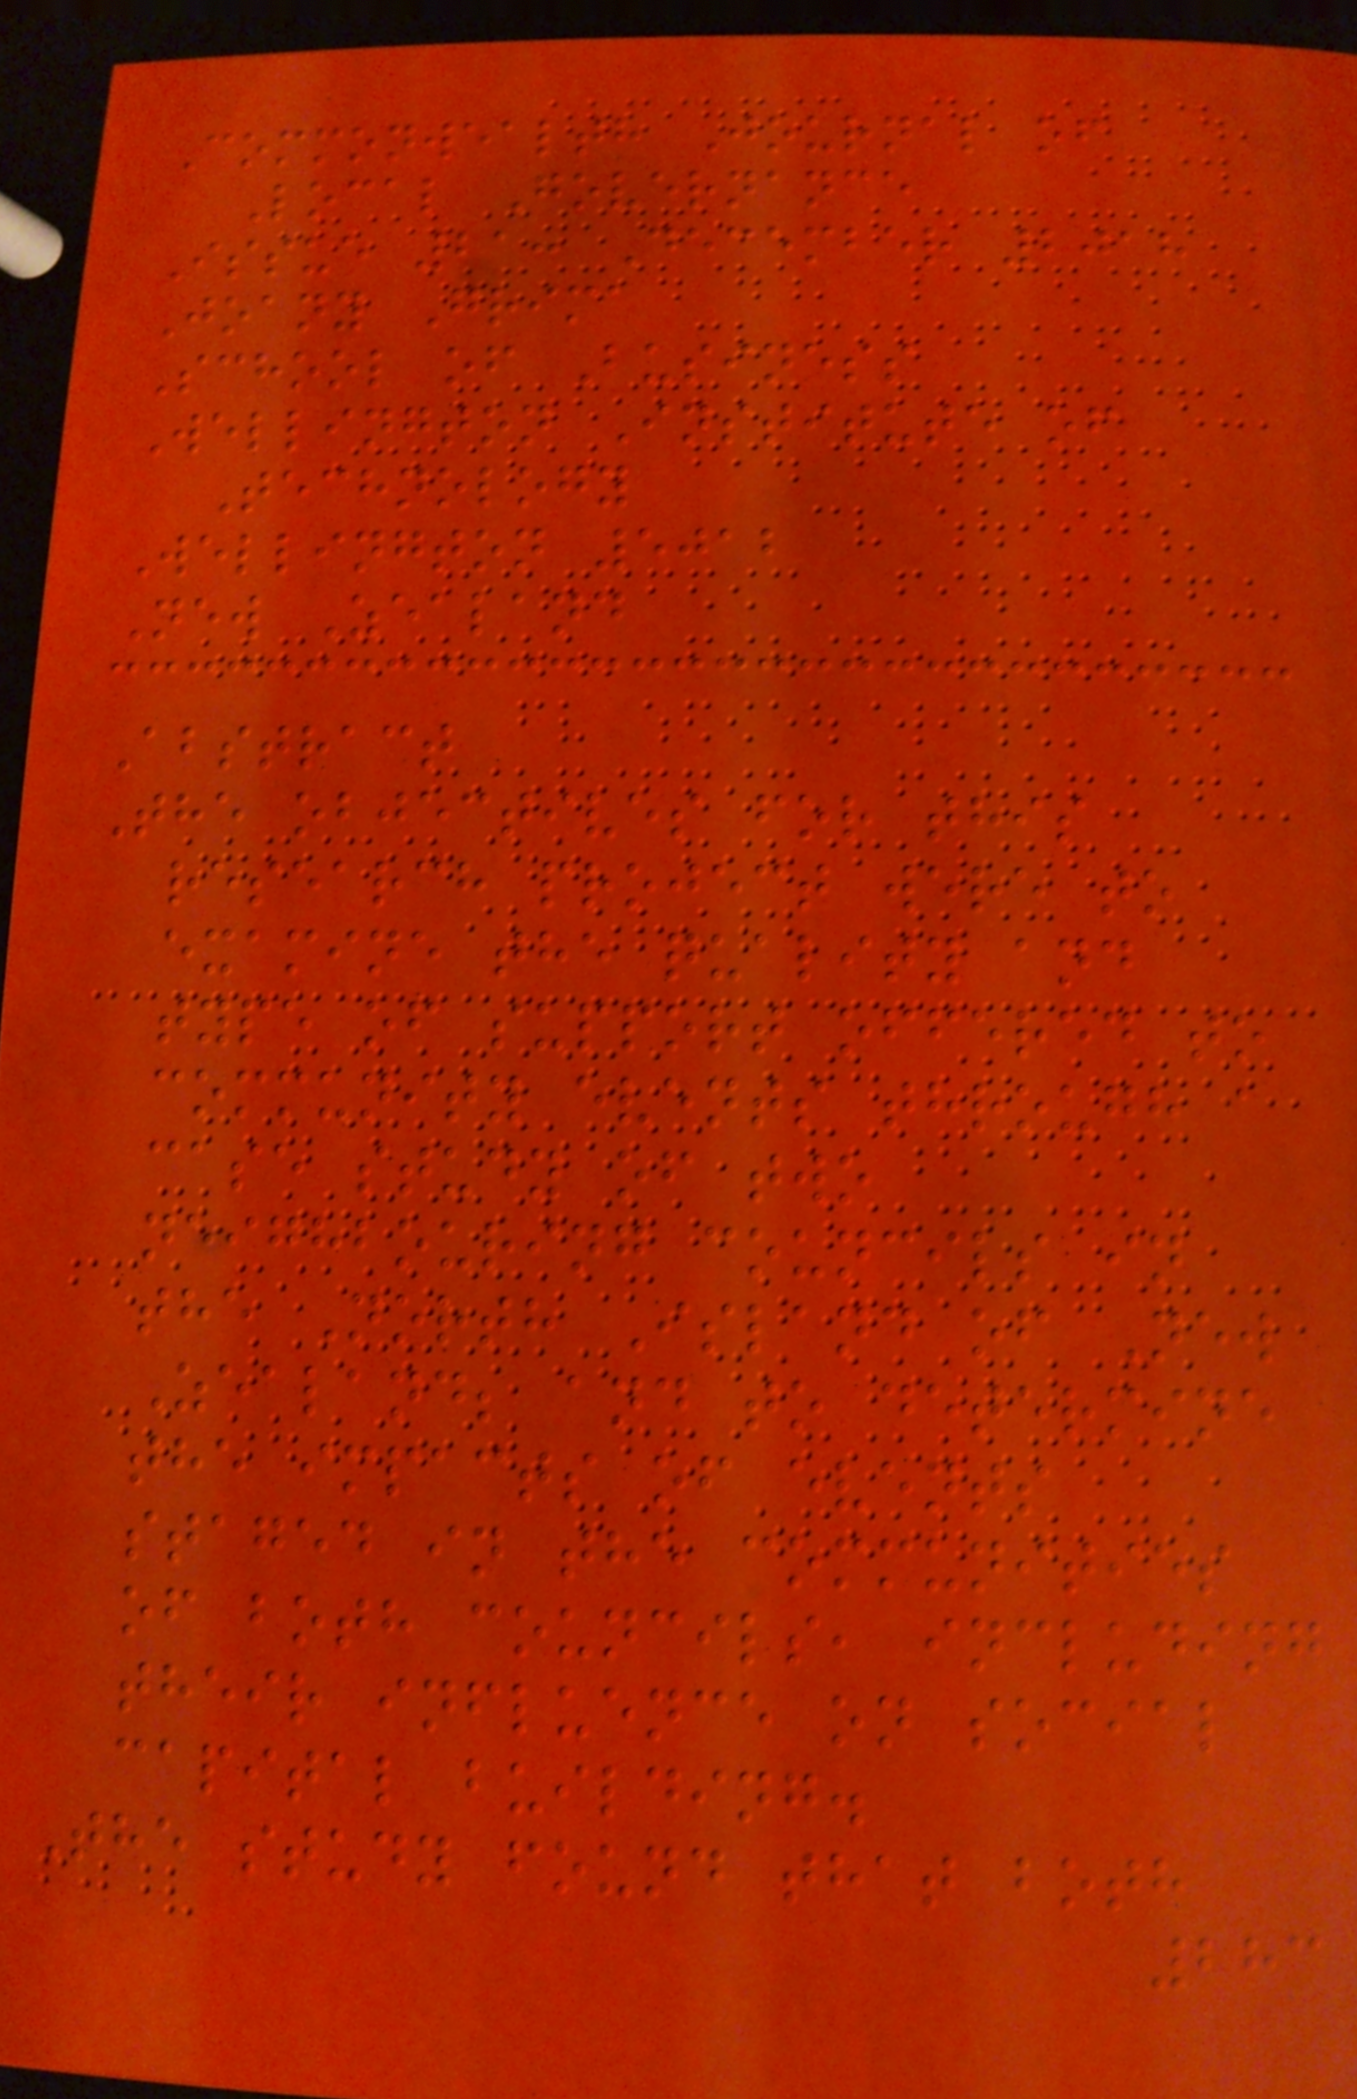Commonwealth Journal of
Local Governance
Issue 21: December 2018
Joany Grima
School of Business
Wellington Institute of
Technology
Wellington 5012
New Zealand
Abstract
The objectives for this
research project were to
examine the quality and
type of support offered to
community events through a
case study of two
neighbouring councils in
the North Island of New
Zealand; and to determine
the impacts of events
staged in the communities
of both councils, including
their influence on social
capital building.
The study found that both
283
